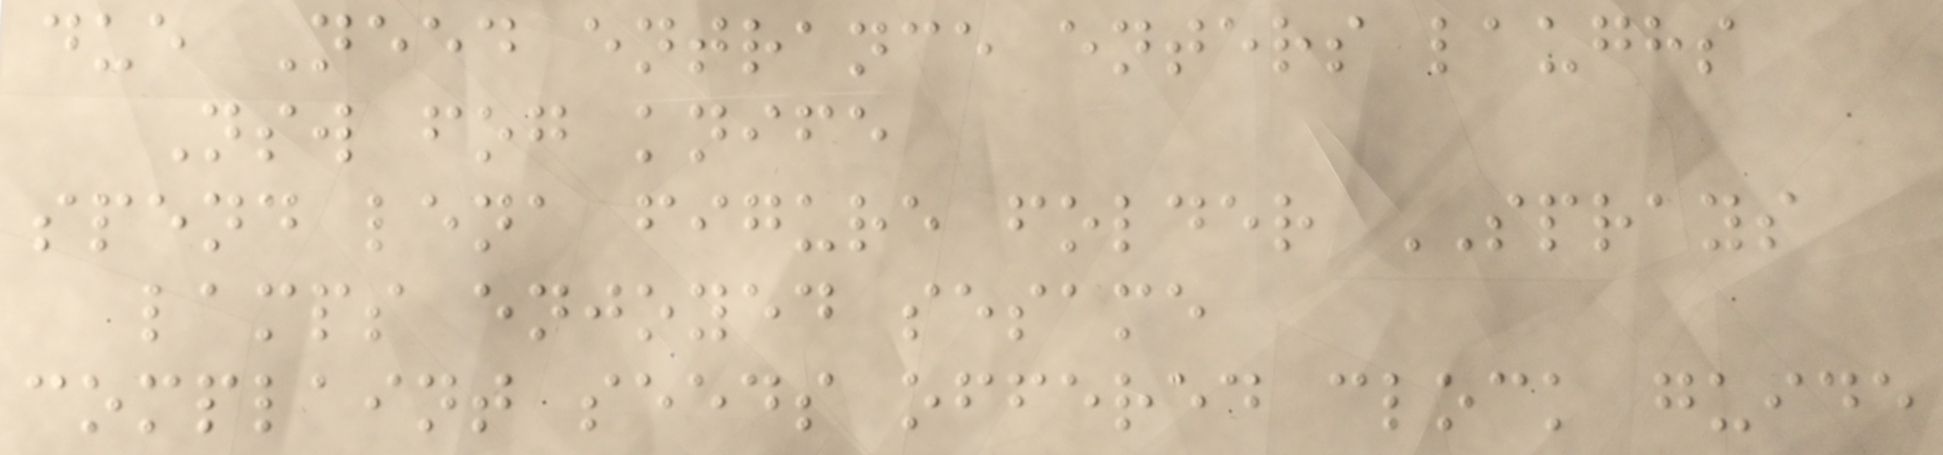due Need entrance enters laughs
Nsw fog knife
spend lena figure folder SPRAYS
lamps enjoyed sesame
complaint seeds offered clock guide
